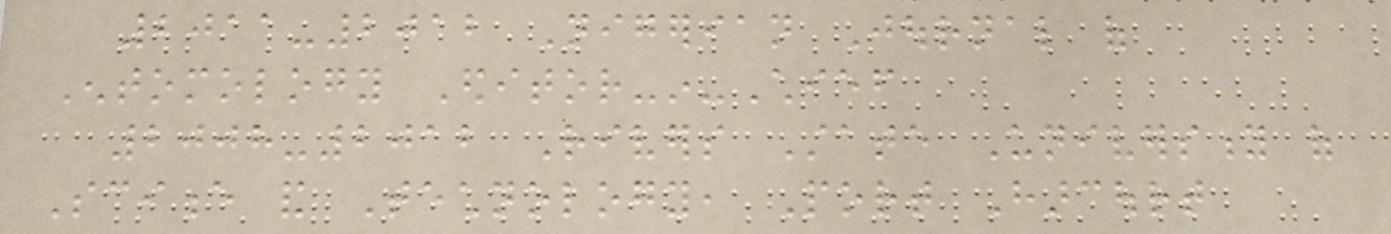2011-2012 Nigerian Journal of
Entomology Editor-in-Chief
2008-2012 Rivers State University of
Science and Technology, Port Harcourt
